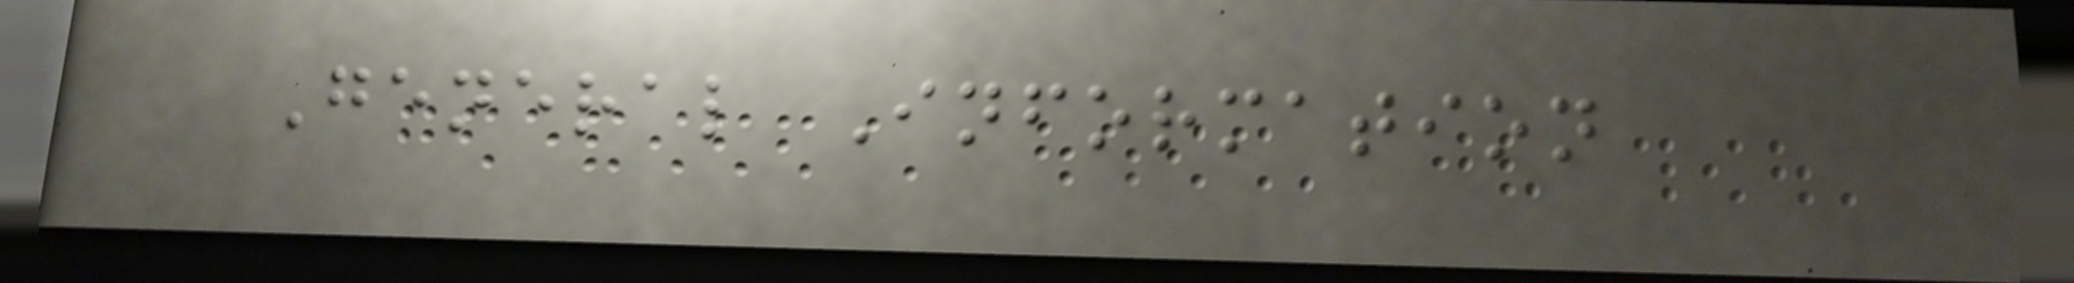General Information
